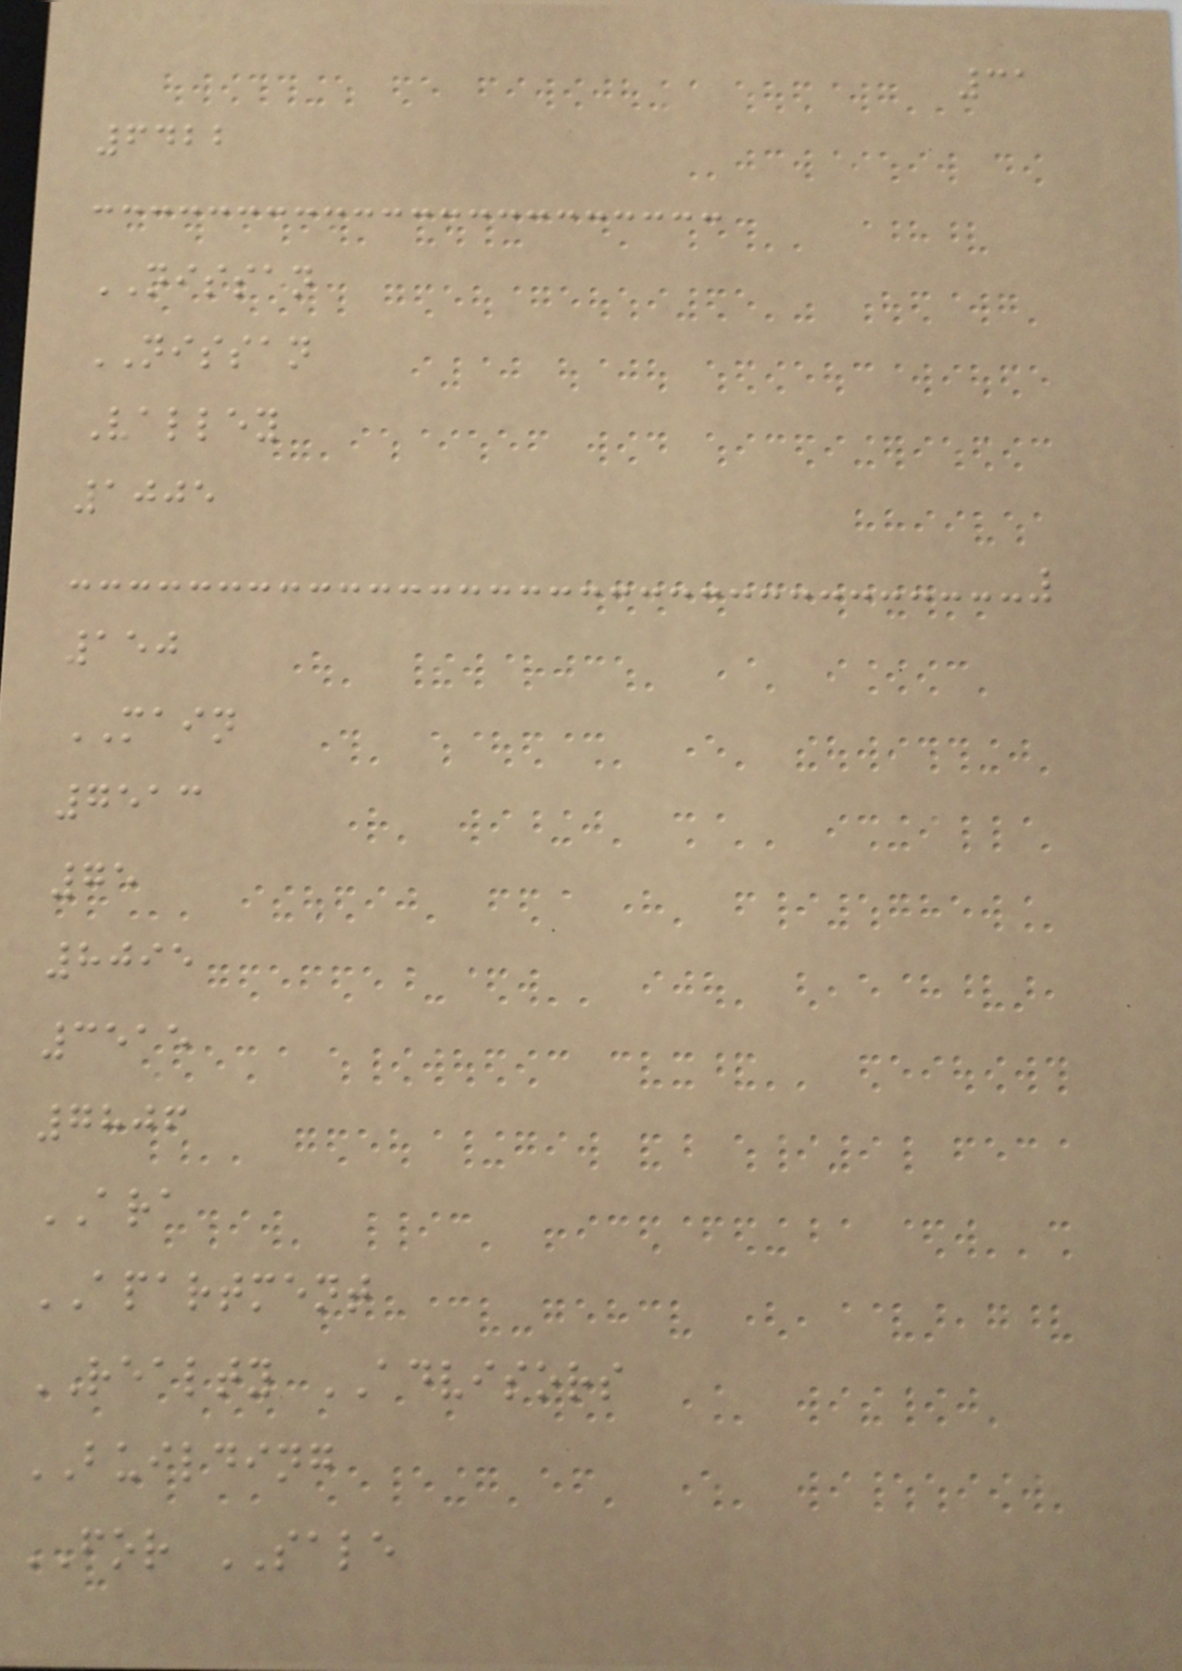31
6422
NISSAN
NISSAN
Valley
1005
150
MAIN
7513
75
8095
3515
7806
ARA
APARTMENT
REALTY ADVISORS
BUILDING
FOR SALE
